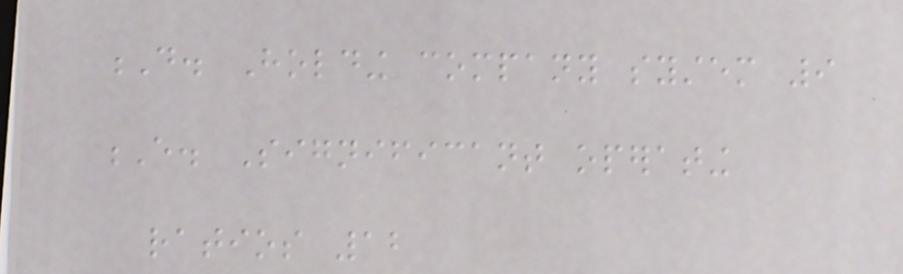D. Holding company system 9
E. Significant operating
ratios 12
